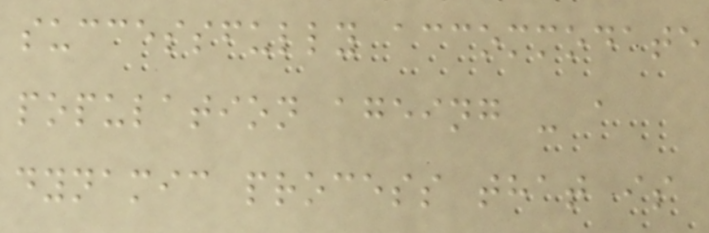successfully accommodate
population ageing - a
dynamic process that is
